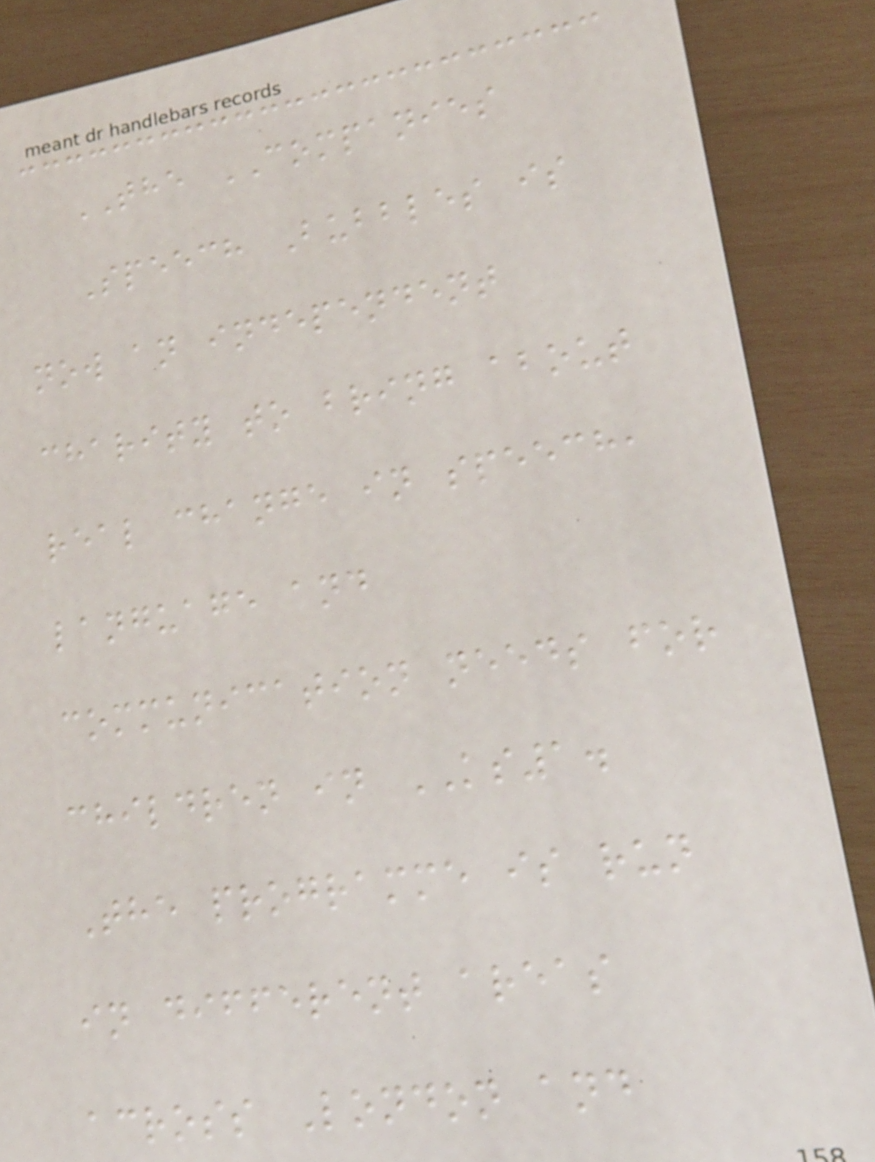THE COMPANIES
Speech Bubbles is
now an independent
charity to bring about
real change in speech,
language and
communication needs for
children in KS1.
The programme is run
in different areas
across London and
